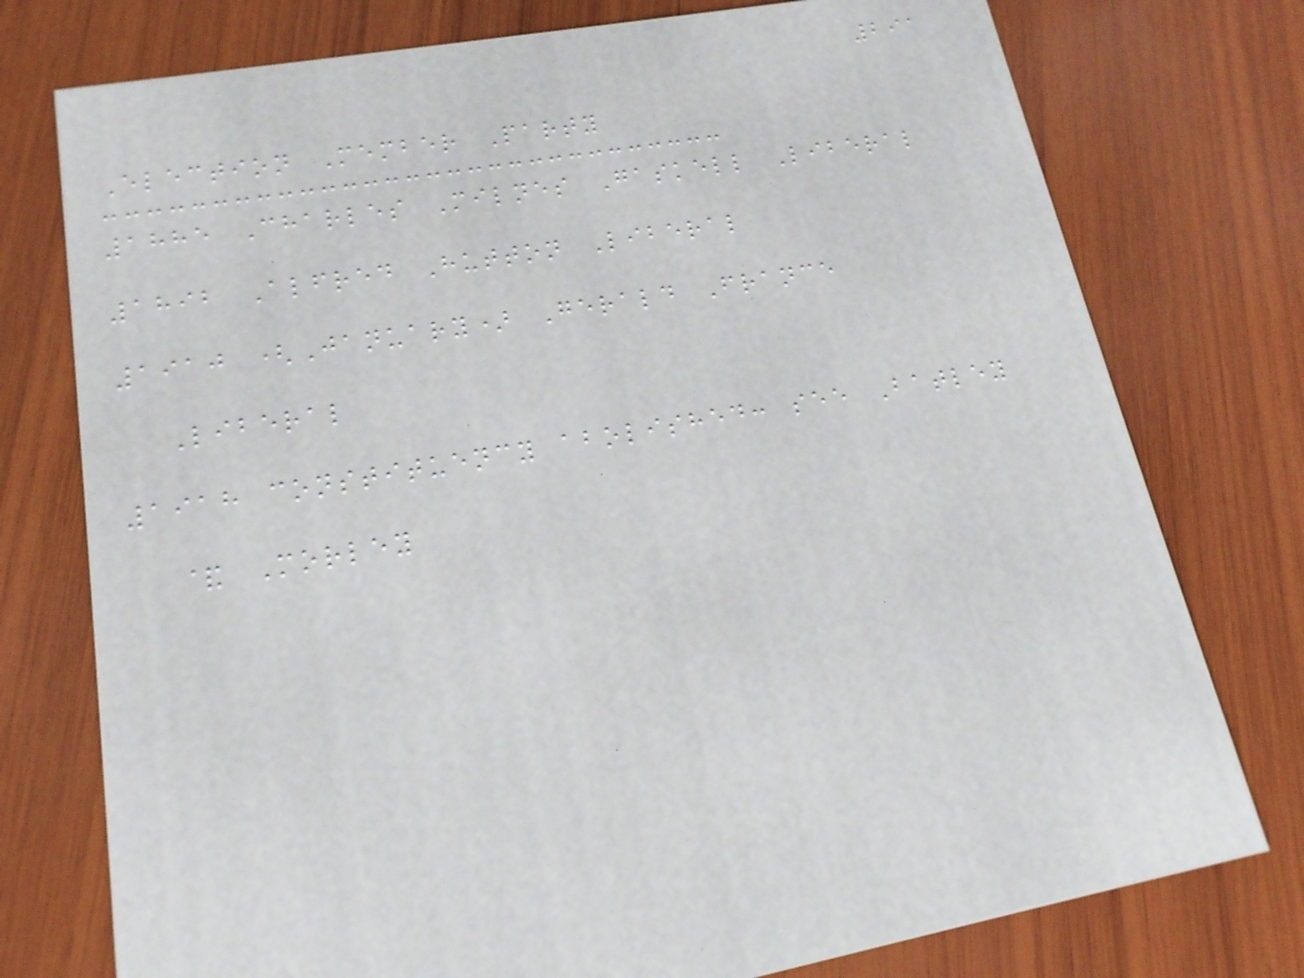291
Election Member Party
1885 Charles Milnes Gaskell Liberal
1892 Alfred Hutton Liberal
1910 (January) Gerald France
Liberal
1918 constituency abolished: see Batley
& Morley
